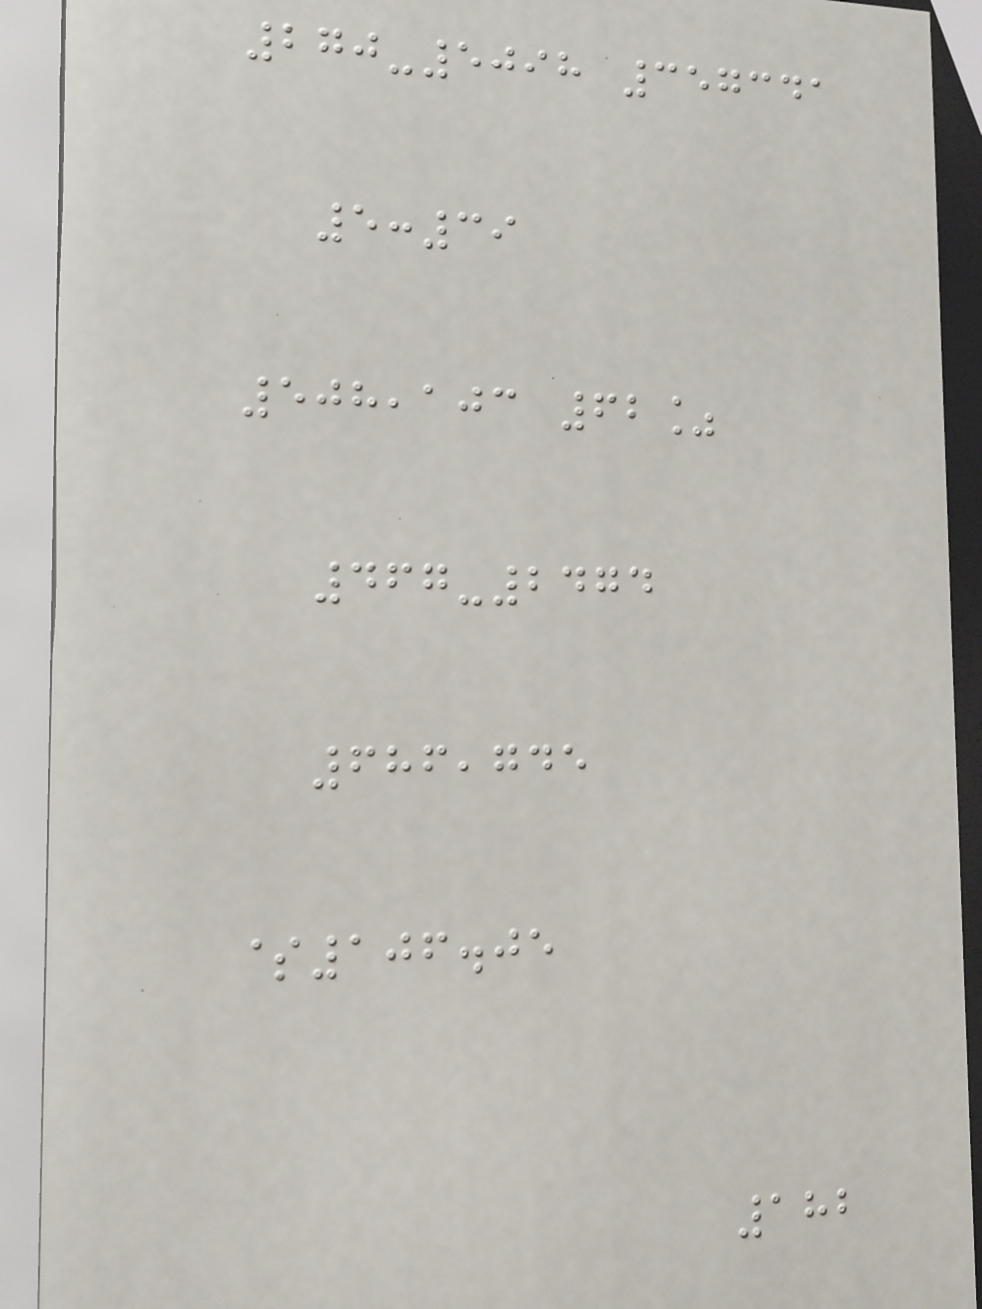270-5098 357341
5:39
508,103 62%
467-2474
686,745
$106.05
182
